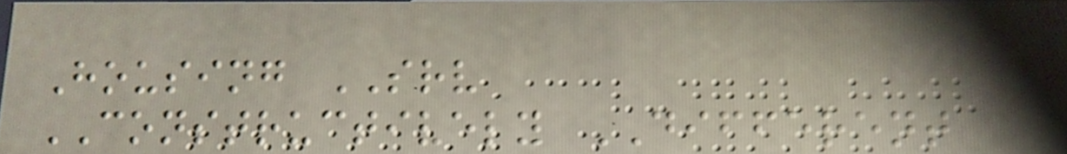Housing SRV
CONSTRUCTIVELY DIFFERENT
